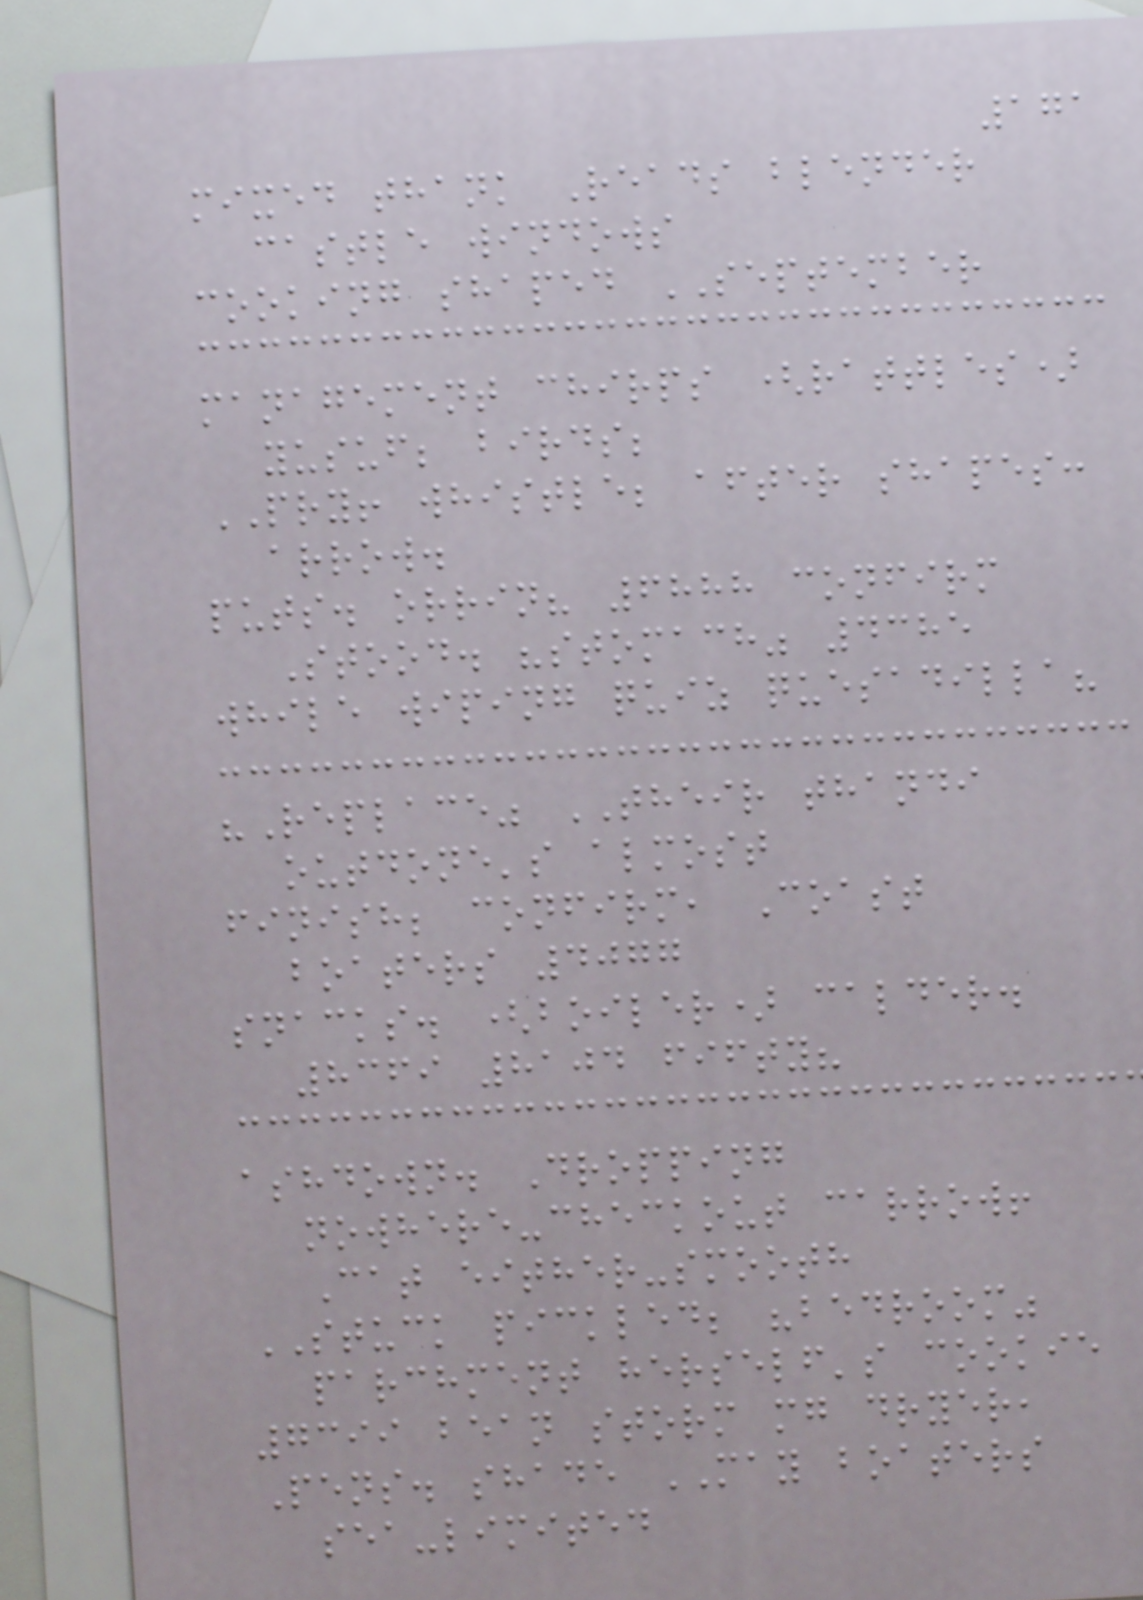171
mixed thank Reads blender
castle windows
cooking shaped SEPTEMBER
management chirps (rattles)
yusuf; birds;
PRY! whistle; after shapes:
arrow.
puts. orrin? 6888 confirm
Stood. "stomach" 4385
while wiping quiz quesadilla?
"Replace" THEIR thandi
outdone's almost
finish; confirm, Coast
boaters 4077
snacks. (boiler) calder.
8369 8104 fifty?
ashdown. Dropping
nowhere-checkout carrow!
Cat either-smooth
STUCK pickled; "bedroom"
parchment herself's cookie
7399 bean storm mg dryer,
Pens. shade MAY boaters
sea-limited
